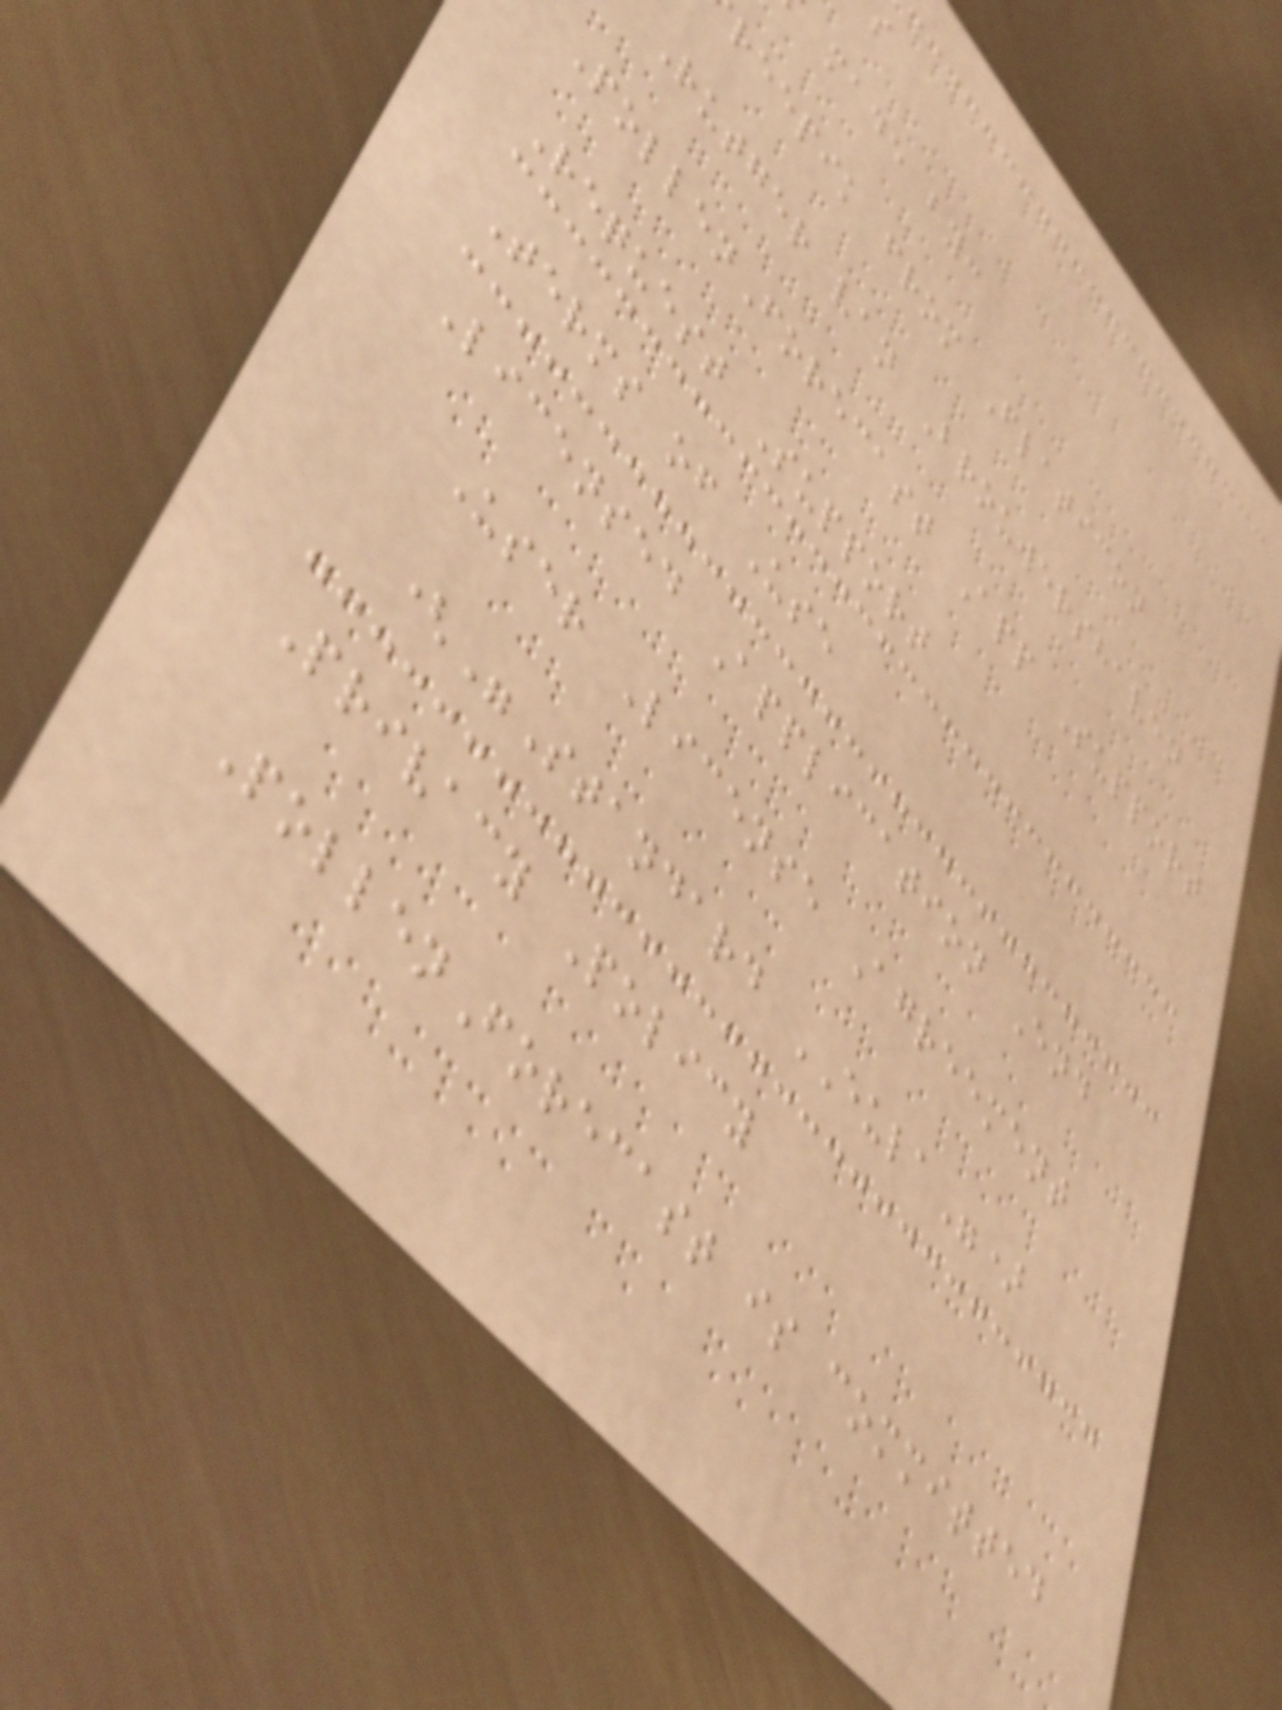made by:
reepik from Flaticon
Rutger van Brouwershaven
PollenForecast App Support
Request Support
Terms of Use
Licensed Application End
User License Agreement
("Standard EULA")
Privacy Policy
PollenForecast is committed
